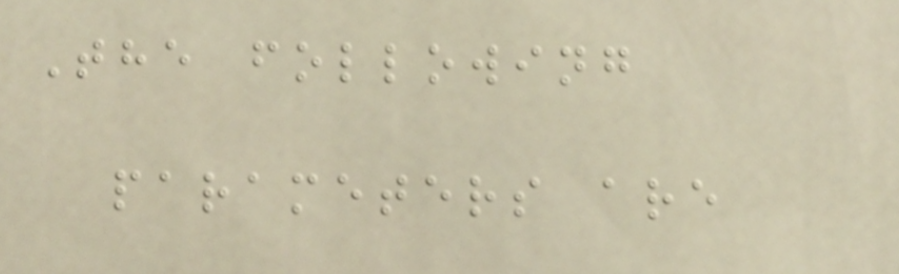The following
parameters are
